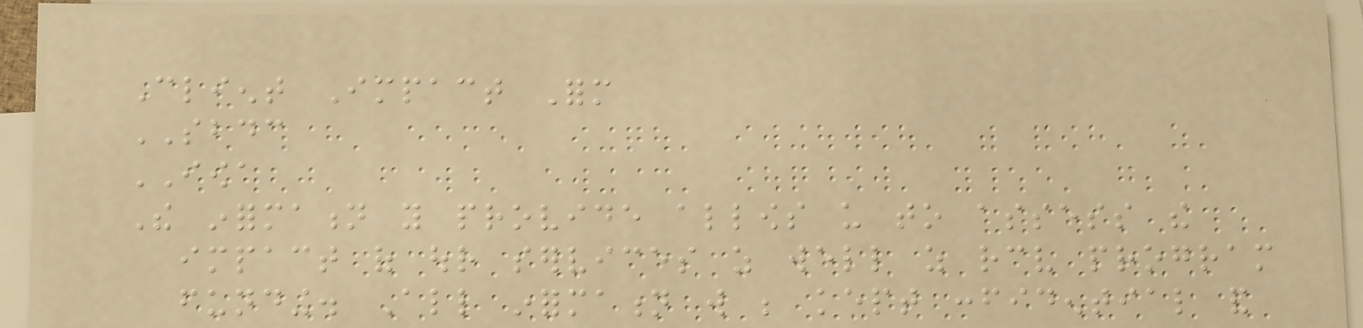Client Impact Form
SBDC
IOWA
The information you provide allows us to assess the
impact of our services as well as receive program
funding. All information will be kept confidential and
